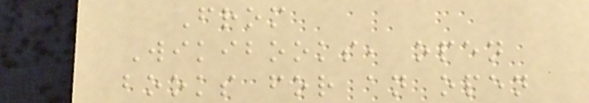From
Wikibooks, open
books for an open
